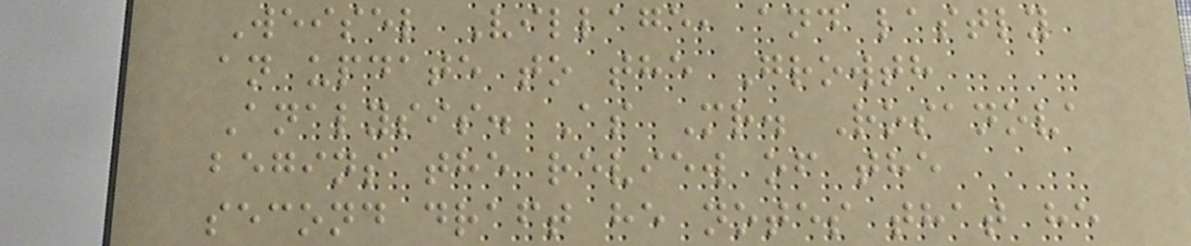Weisel Village, and lastly
an update to the Growth
Analysis. As Mr. Rosanova
begins the review of the
second draft he notes that he
